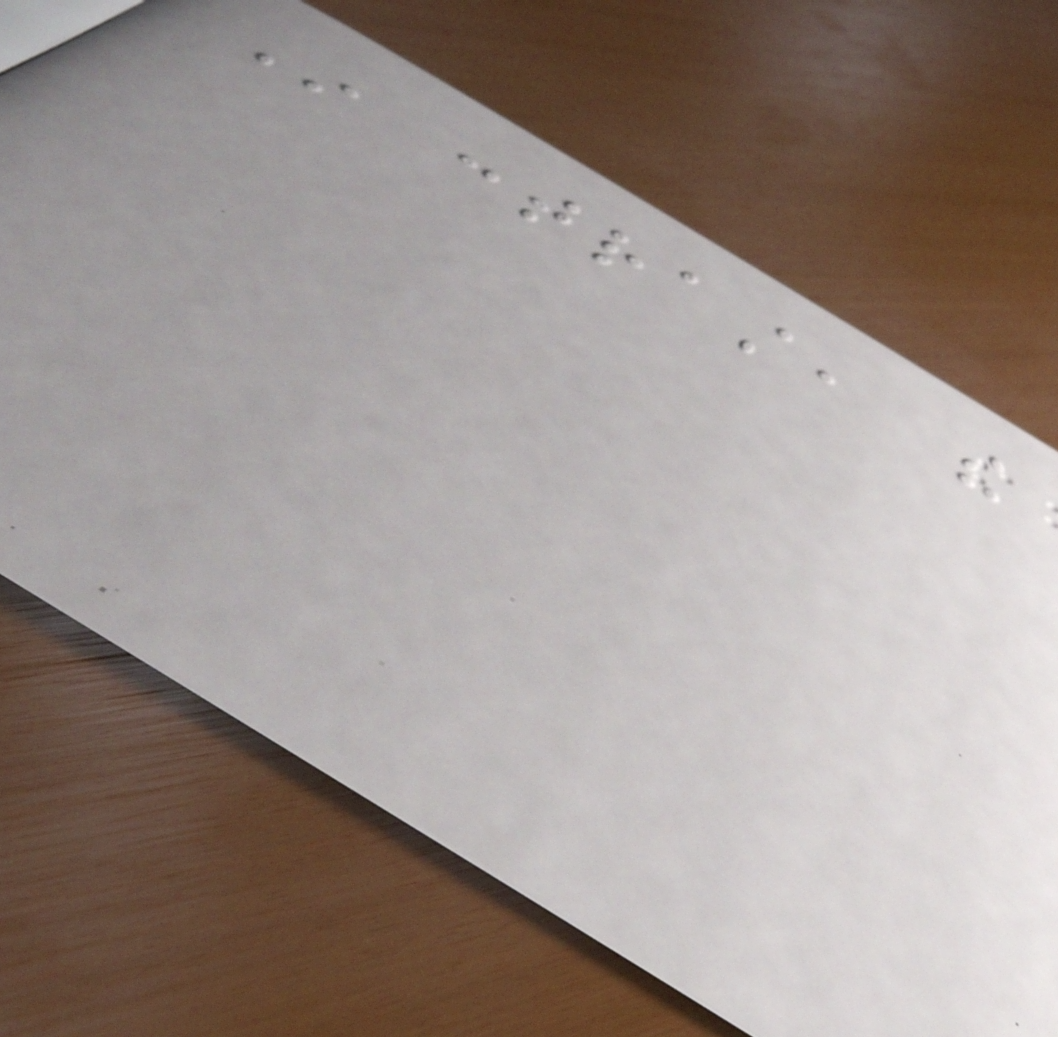In contrast, the
